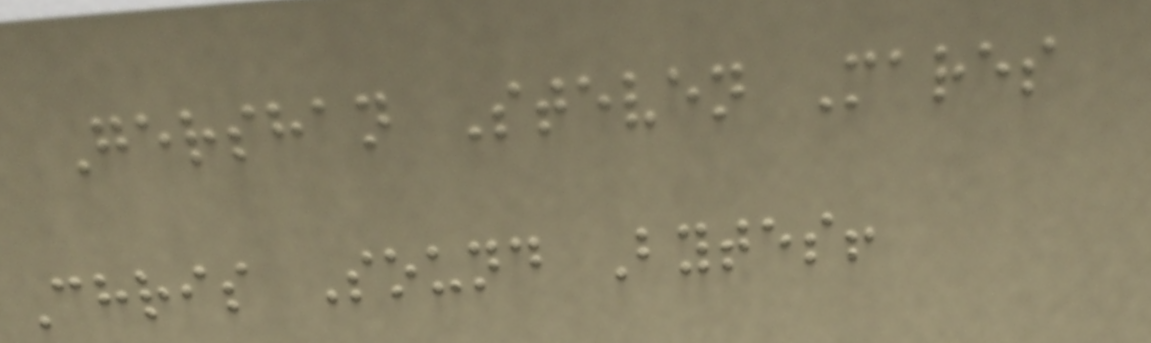Gershan Steven Mares
Chris Sound Bytes!
